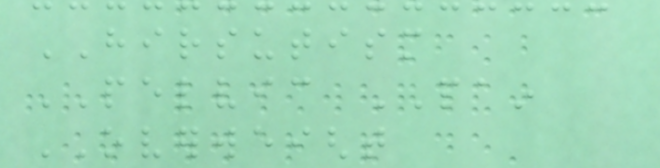HIRSUTISM
PELVIC PAIN
OVERWEIGHT
